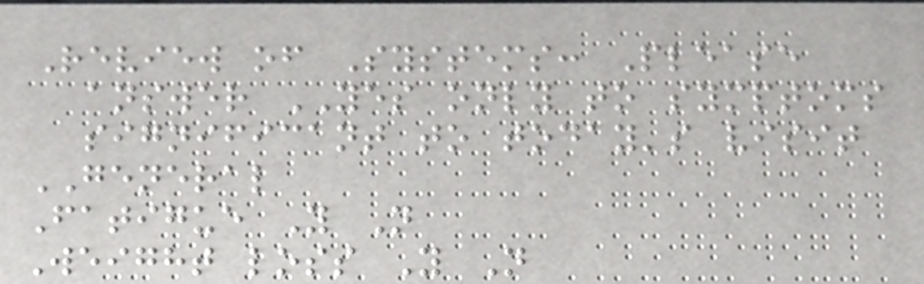Review of Systems: Please
answer YES only to symptoms
significant to today's visit
GENERAL
Fatigue Y N
Weight loss Y N
